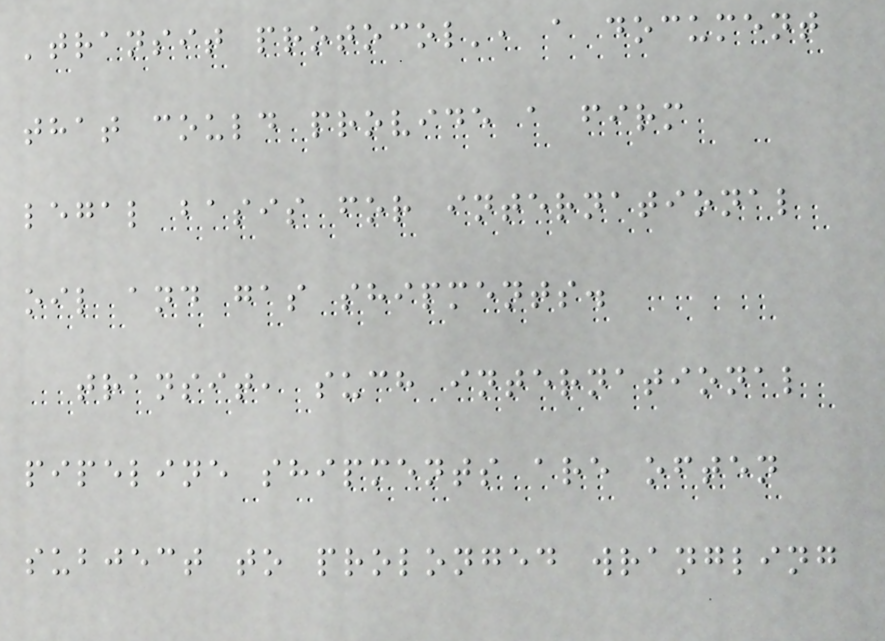'transit protocol', a document
that could provide a firm
legal basis for international
oil and gas shipments.
transit, such international
pipeline shipments are often
subject to prolonged wrangling
